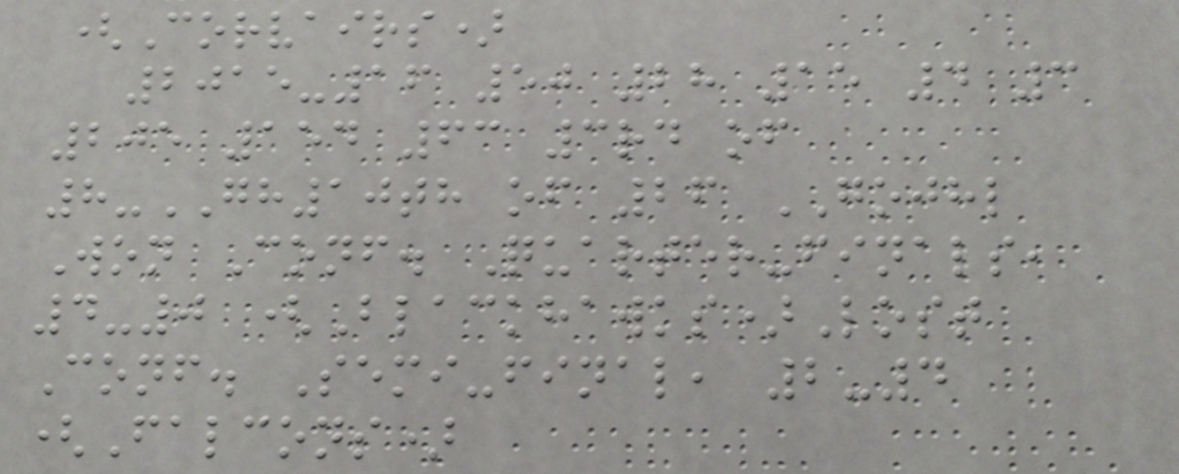(Corvairs)
2015-16 50 28 15 4 3
205 154 63 3rd of
8-GH10th of 26 GOJHL
Won Conf. Quarter-finals,
4-0 (Blackhawks)Lost
Conf. Semi-final, 2-4
(Falcons)
